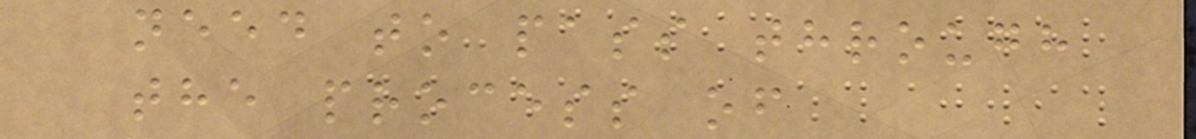need to pass through
the process of
